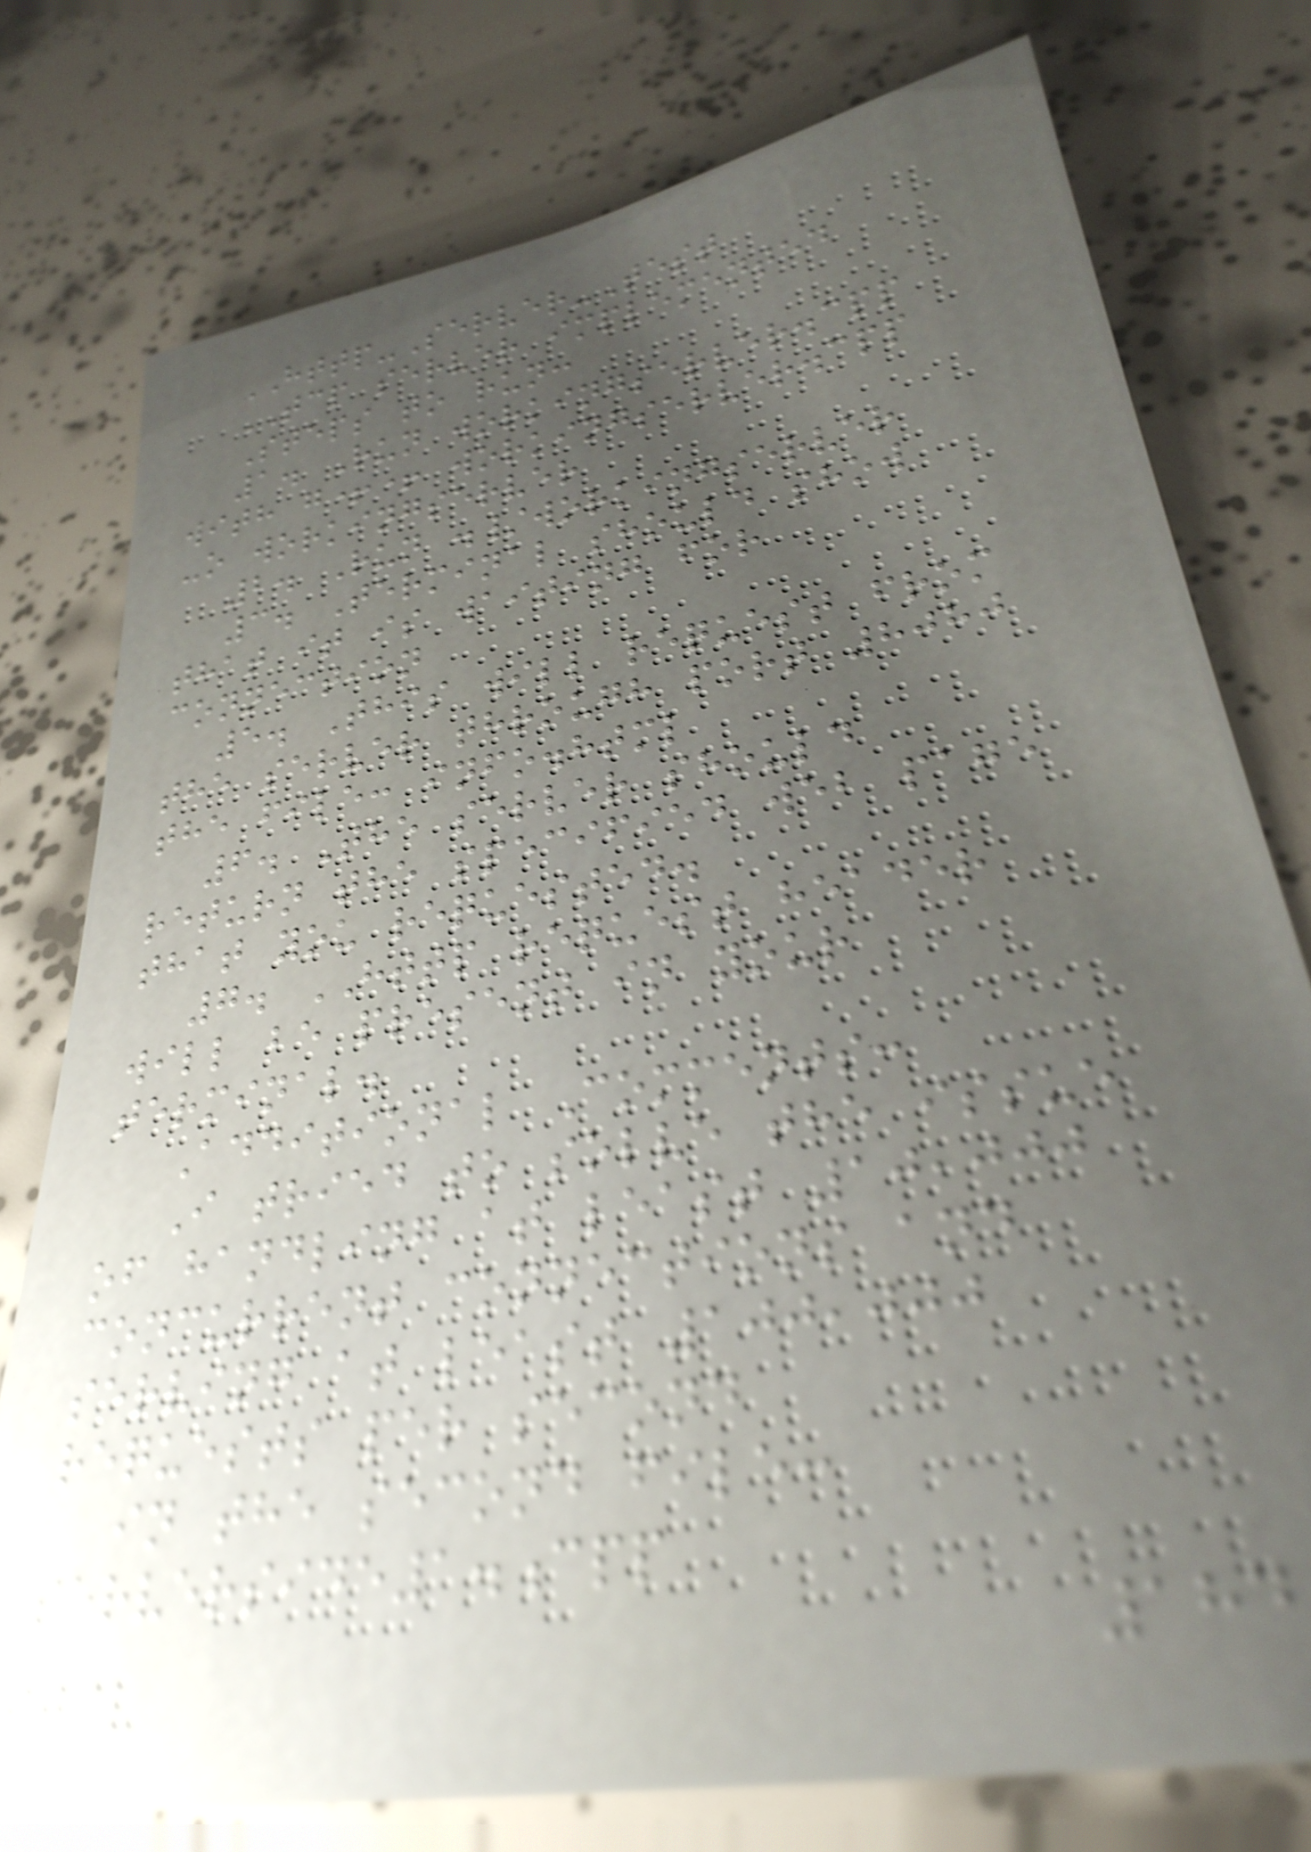HTTP-Server-Test
TCP server implemented
Steps to run:
1. Run workingserver.cpp
with g++ workingserver.cpp
-o workingserver
2. Run ./workingserver
3. Terminal should show
that it is waiting for
connection
5. This will request from
the server through port 8080
the file: info.html
6. The server should
return the specified web page
that you requested.
7. HTTP request header
will be present in your
terminal.
Additional Comments:
I tried to solve the issue
of handling at least 10,000
concurrent connections and
serving at least 100,000
requests per second
in the second file:
serverside1.cpp
184
